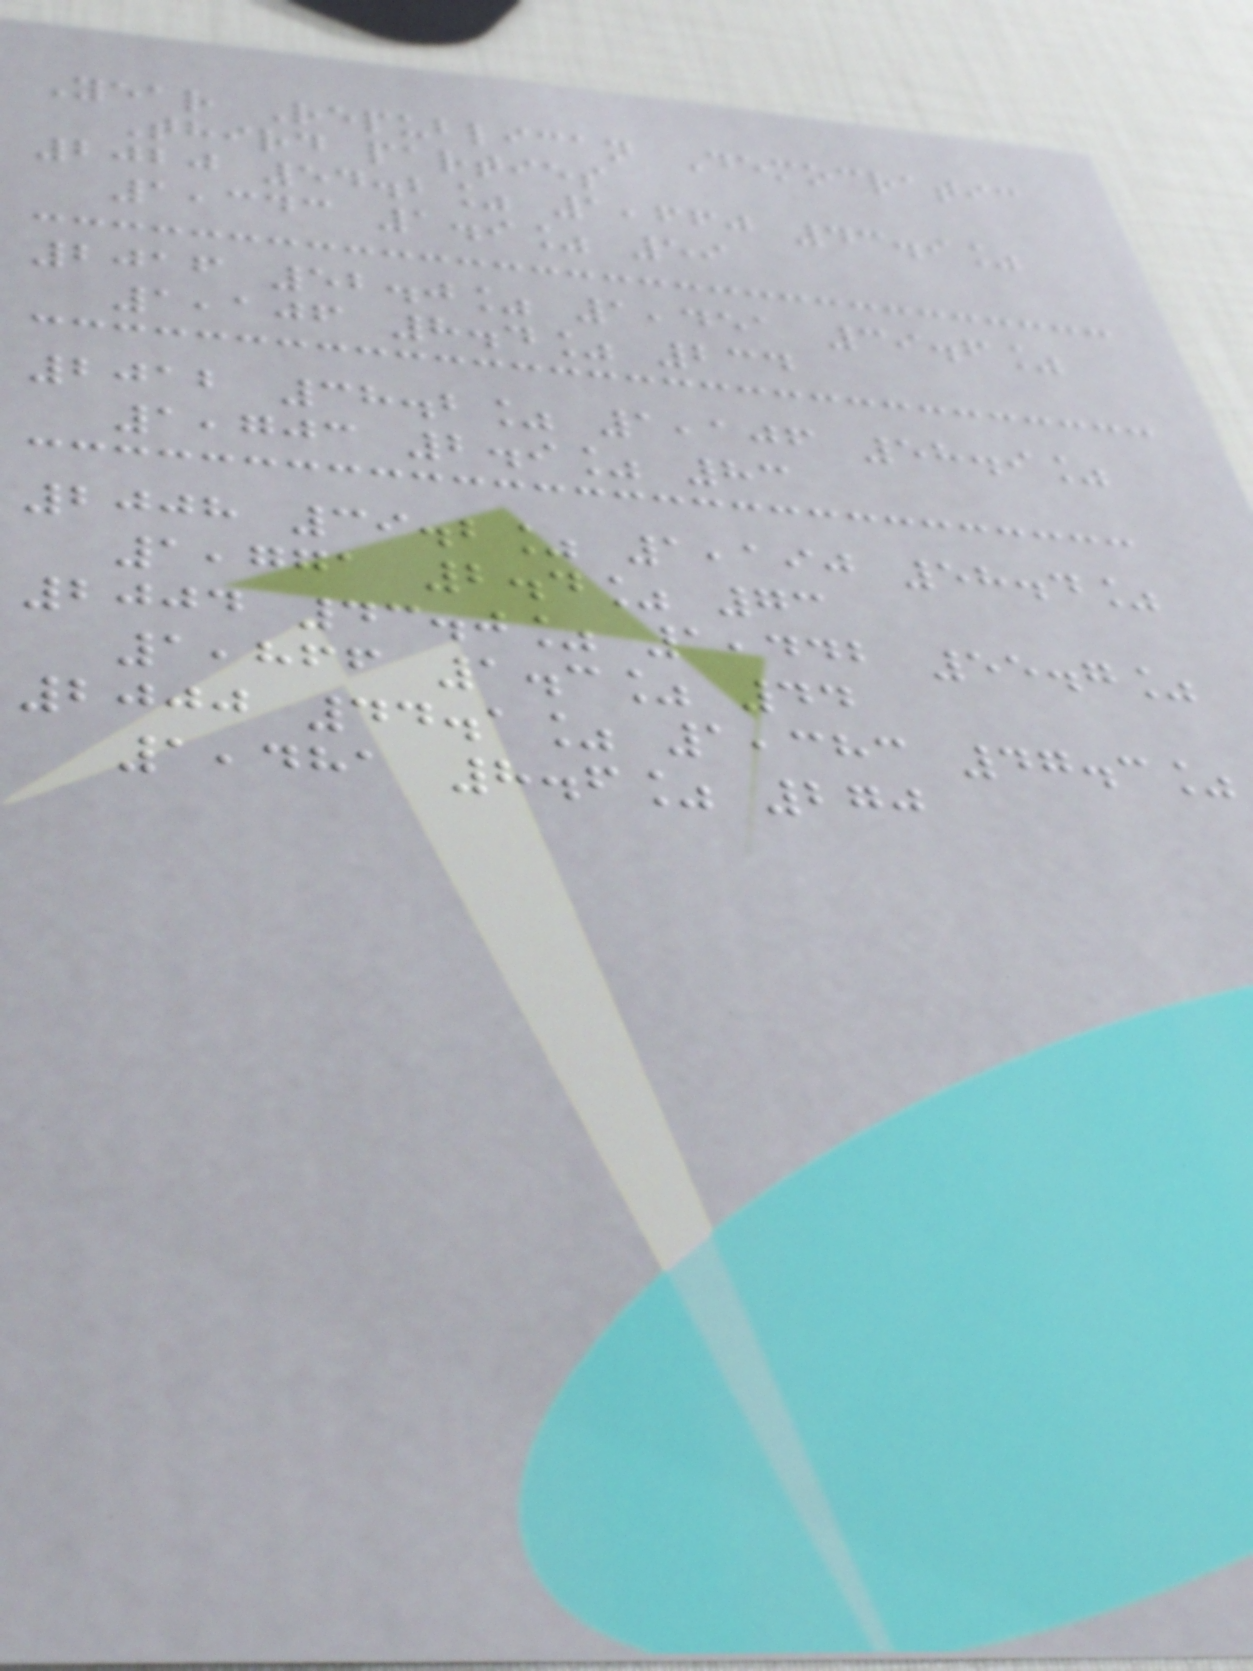Year Republican Democratic
Third parties
2020 54.2% 1,660 43.9%
1,343 1.9% 59
2016 52.0% 1,451 39.6%
1,106 8.4% 234
2012 38.2% 1,106 58.9%
1,703 2.9% 83
2008 39.2% 1,190 58.4%
1,771 2.4% 73
2004 43.0% 1,442 55.7%
1,866 1.3% 44
2000 44.1% 1,383 47.3%
1,481 8.6% 270
